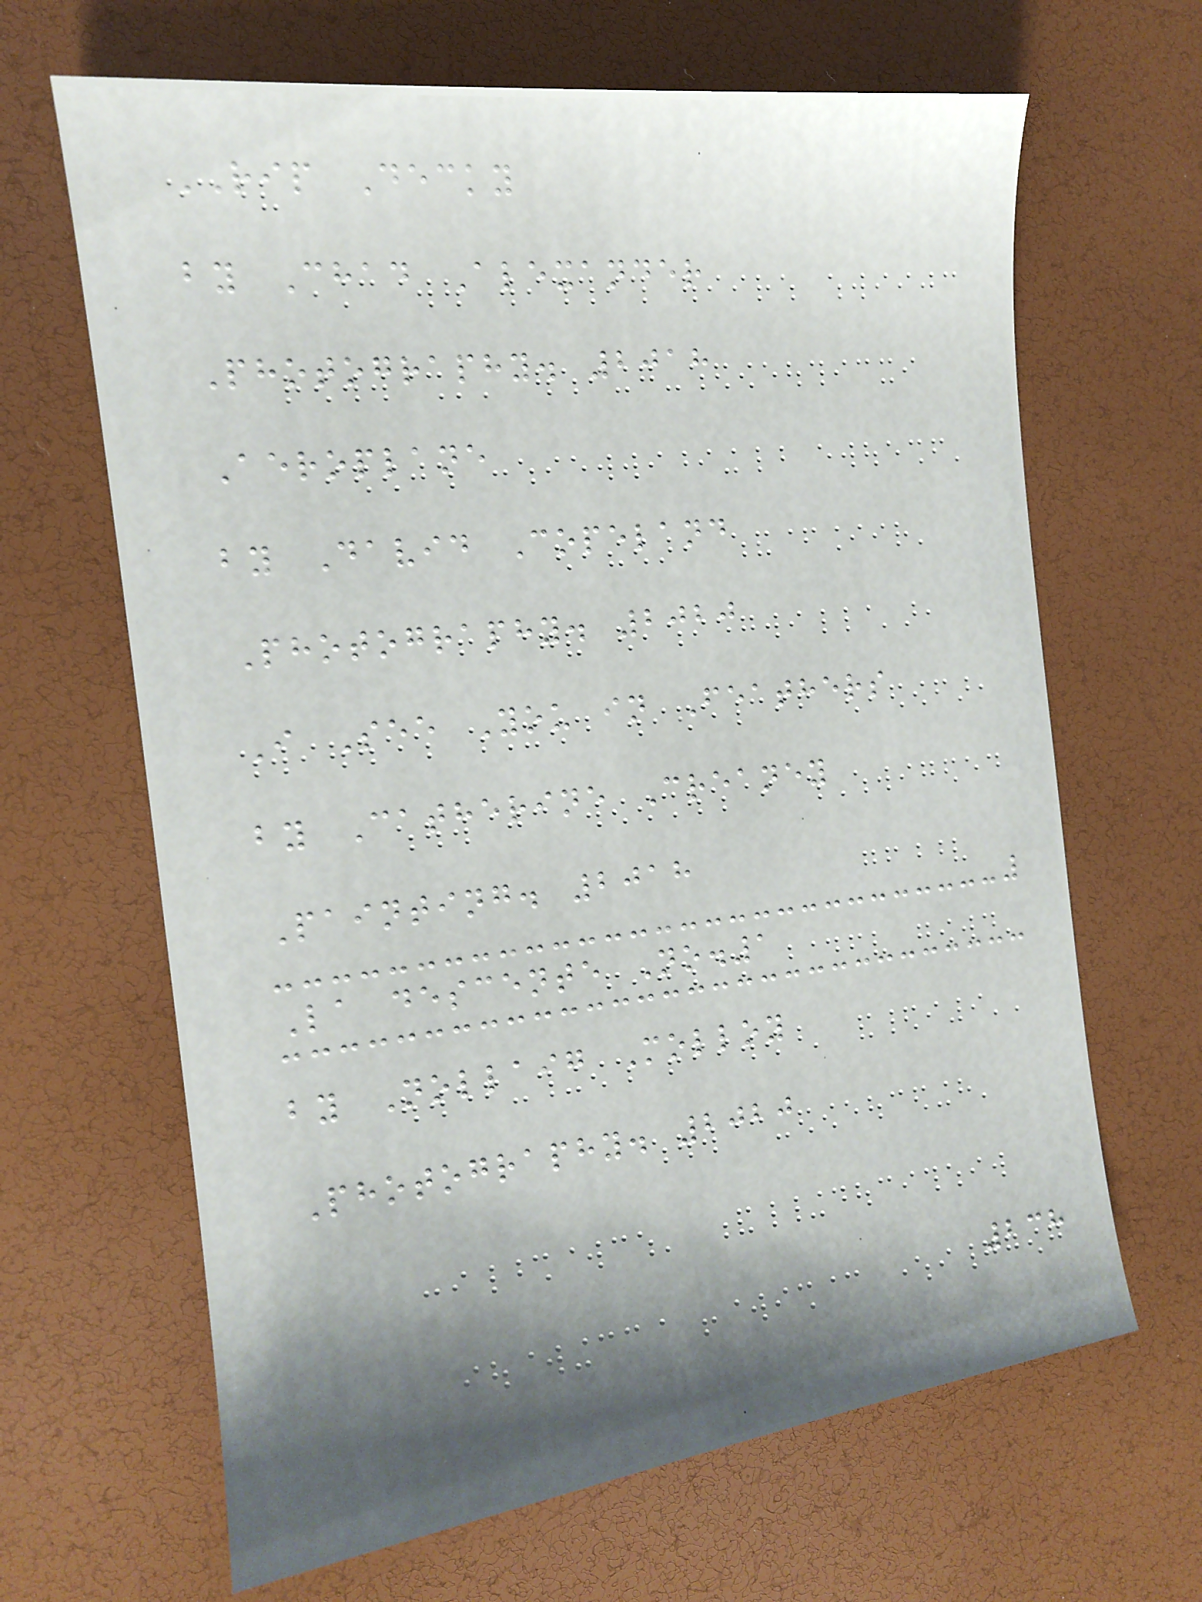RIP Decky
by Chad Alexander
Photography. 2018
Aeroplane
by David Copeland
Photography. 2020
I See You in Feathers
by Catherine Creaney
Painting. 2018
La descente No.1
by Nollaig Molloy
Photography. 2020
238
